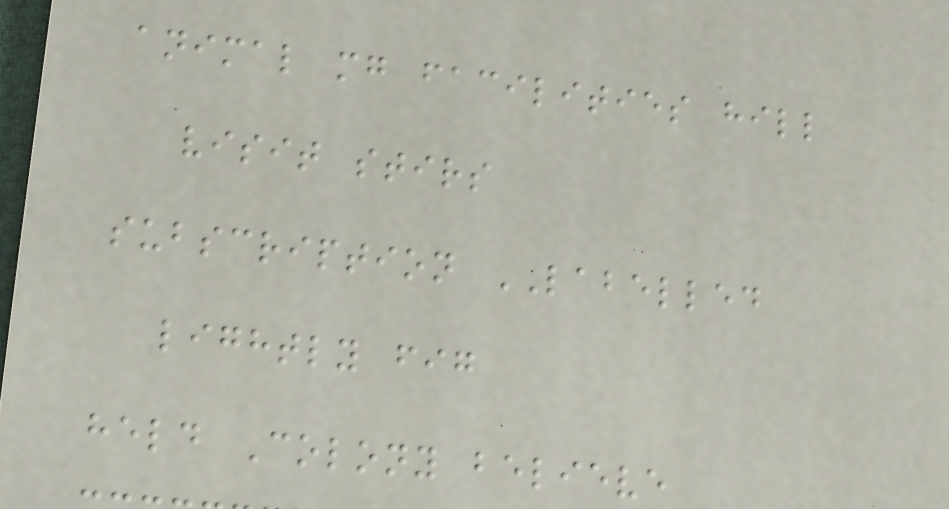animal mg facilities hill
visit stirs
subscription LABELLED
lightly fig
held Colony believe
